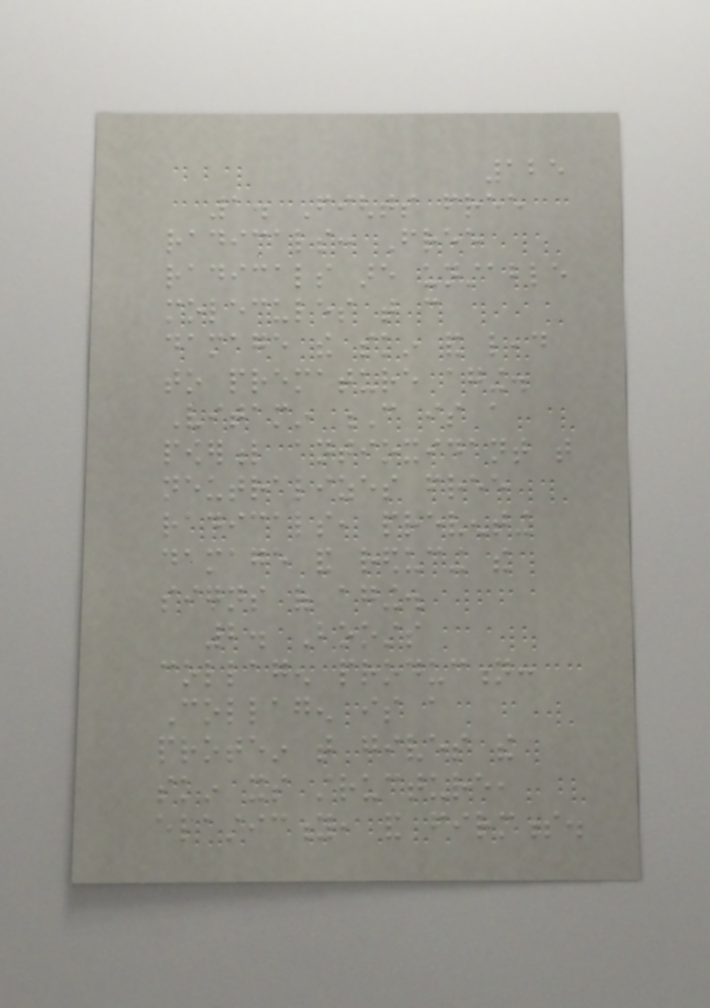125
1. Fights free
radicals: Free
radicals are unstable
molecules that can
damage the skin and lead
to premature aging.
Vitamin C is a
powerful antioxidant that
neutralizes free
radicals, preventing
damage and reducing the
signs of aging.
2. Boosts
collagen production:
Collagen is a
protein that gives the
skin its structure,
elasticity, and firmness.
